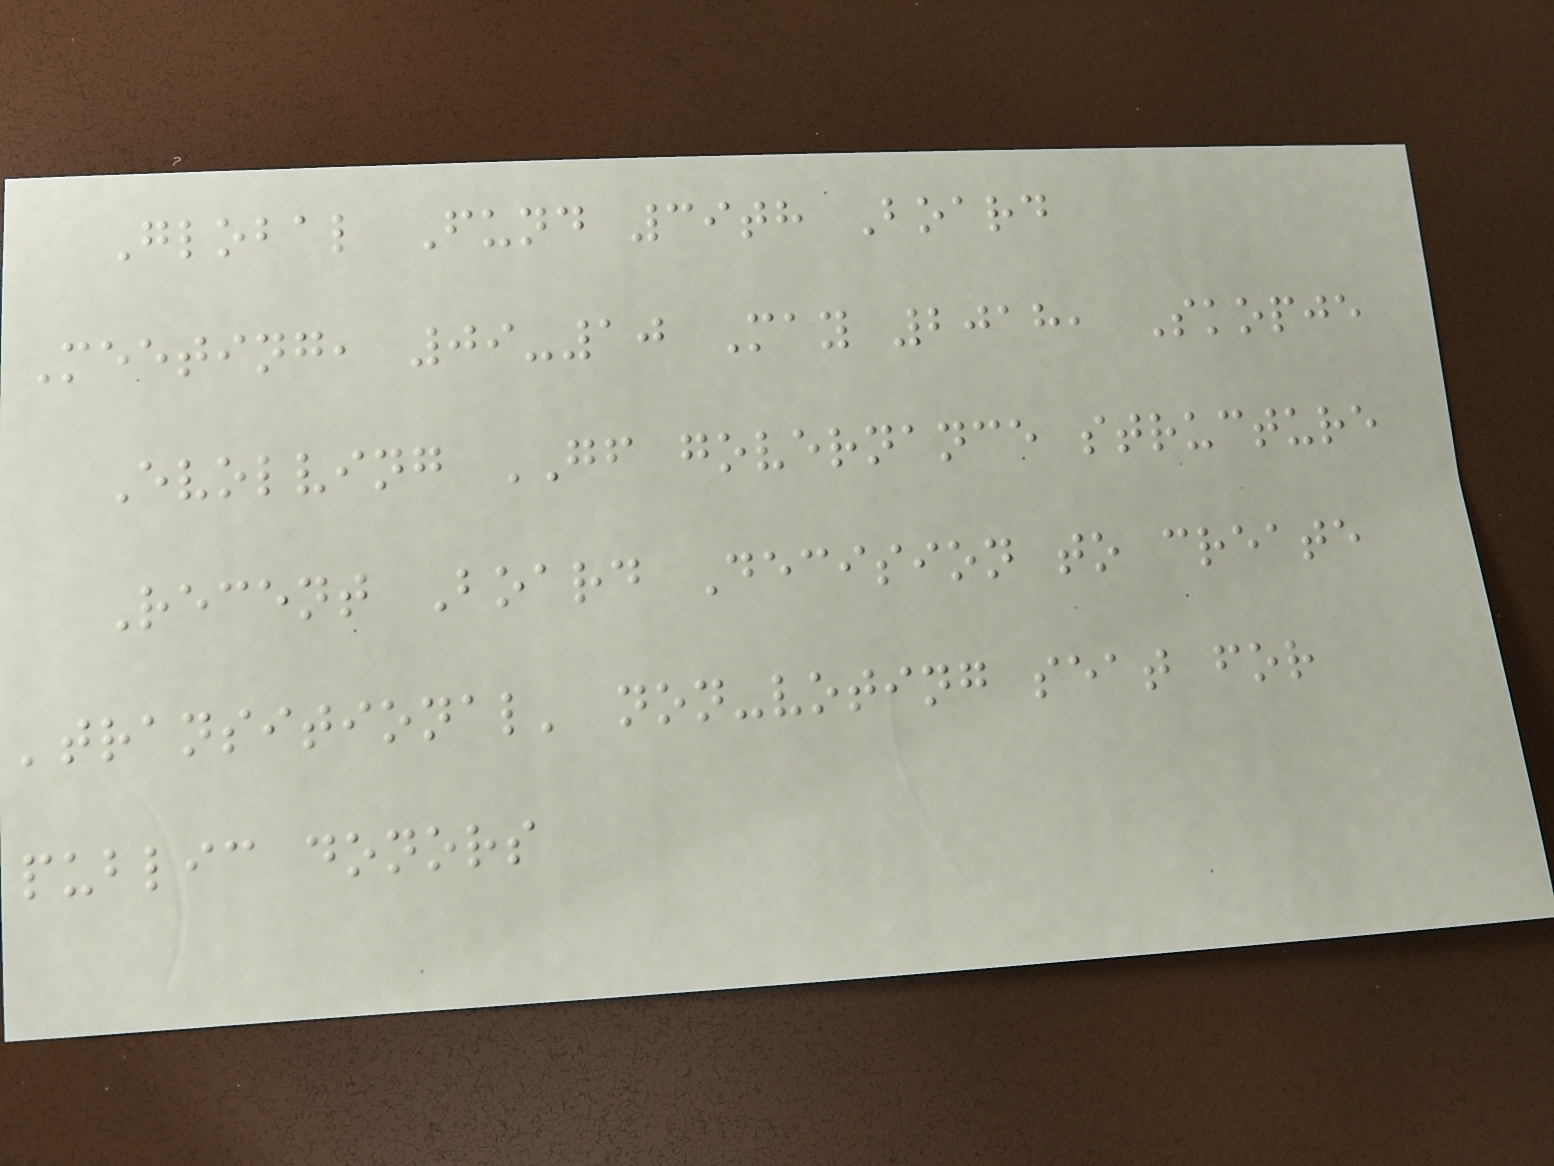Global Fund 39th Board
Meeting, 09-10 May 2018, Skopje
Evolving GF governance structure
Recent Board Decision to create
'transitional' non-voting seat for
public donors
